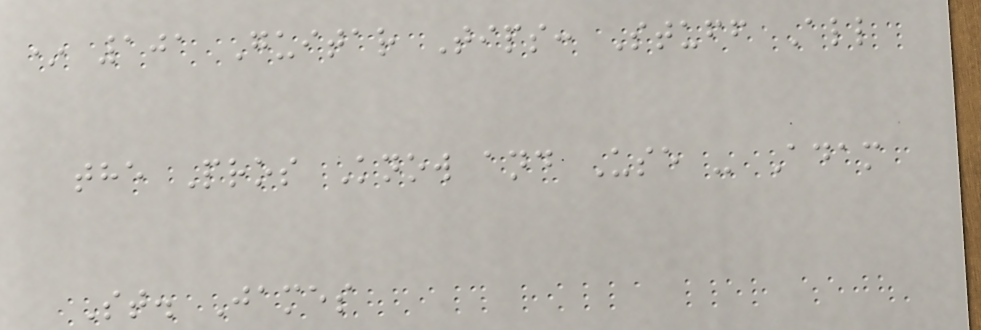* 101 Guitar Tips: Stuff All
the Pros Know and Use - Adam
St. James
